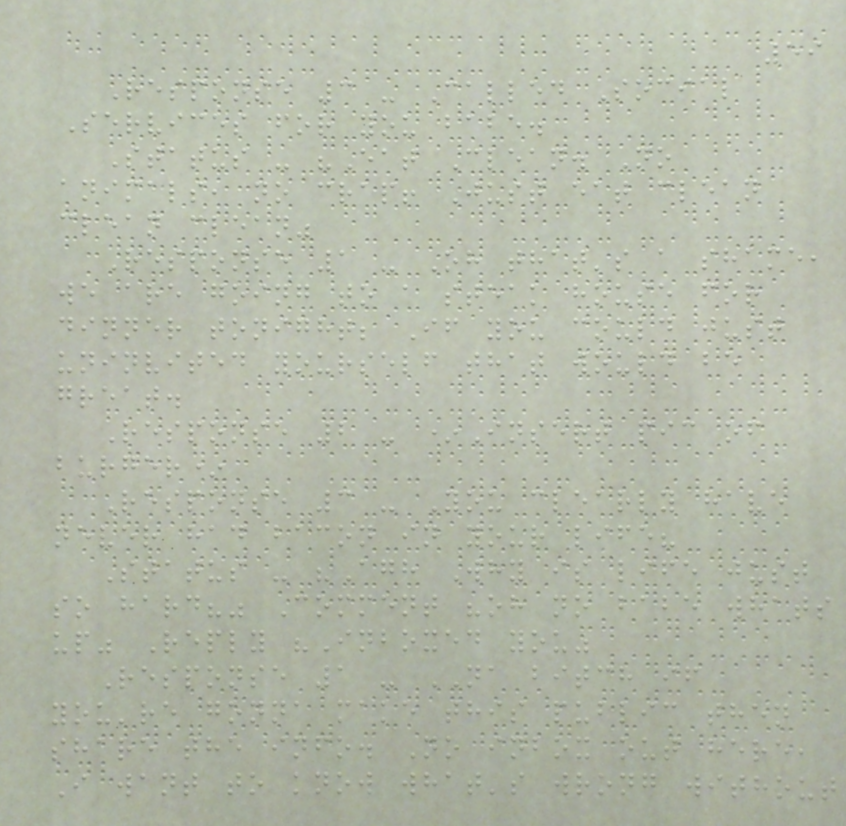59
Response 3 - Called Social
Services for you babe.
Status - "Eat Clean. No
animals, no crap! Just eat clean
clean clean"
Response 1 - Oh that's a shame,
we are going to a steak house for
dinner tonight; If you could just
uninvited yourself that would be
great.
Response 2 - *Insert pic of
burger*
Response 3 - You clearly have
never had bacon in your life?
Status - "Agh Why is life just
so hard?" Comment "oh no babe whats
up" Reply "Inboxed you"
Response 1 - NA bitch if
you're gonna make this public then
share the info. No inbox out here,
I want to know what's wrong without
